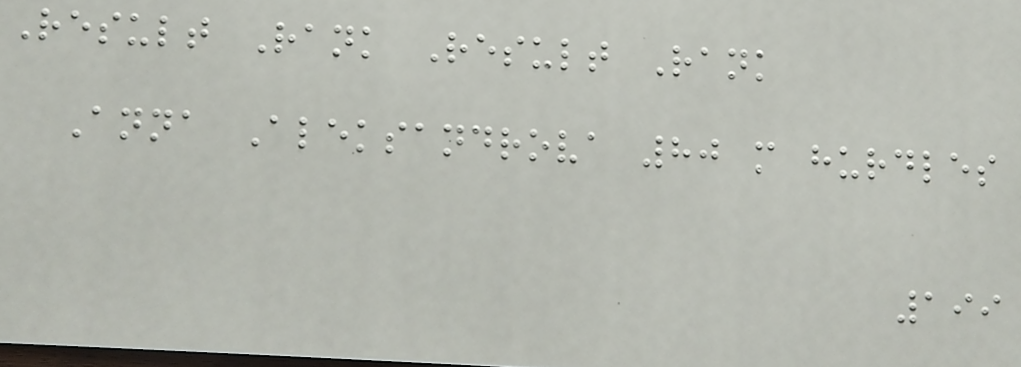Result Rank Result Rank
Anna Aleksandrova 80 m hurdles
199
